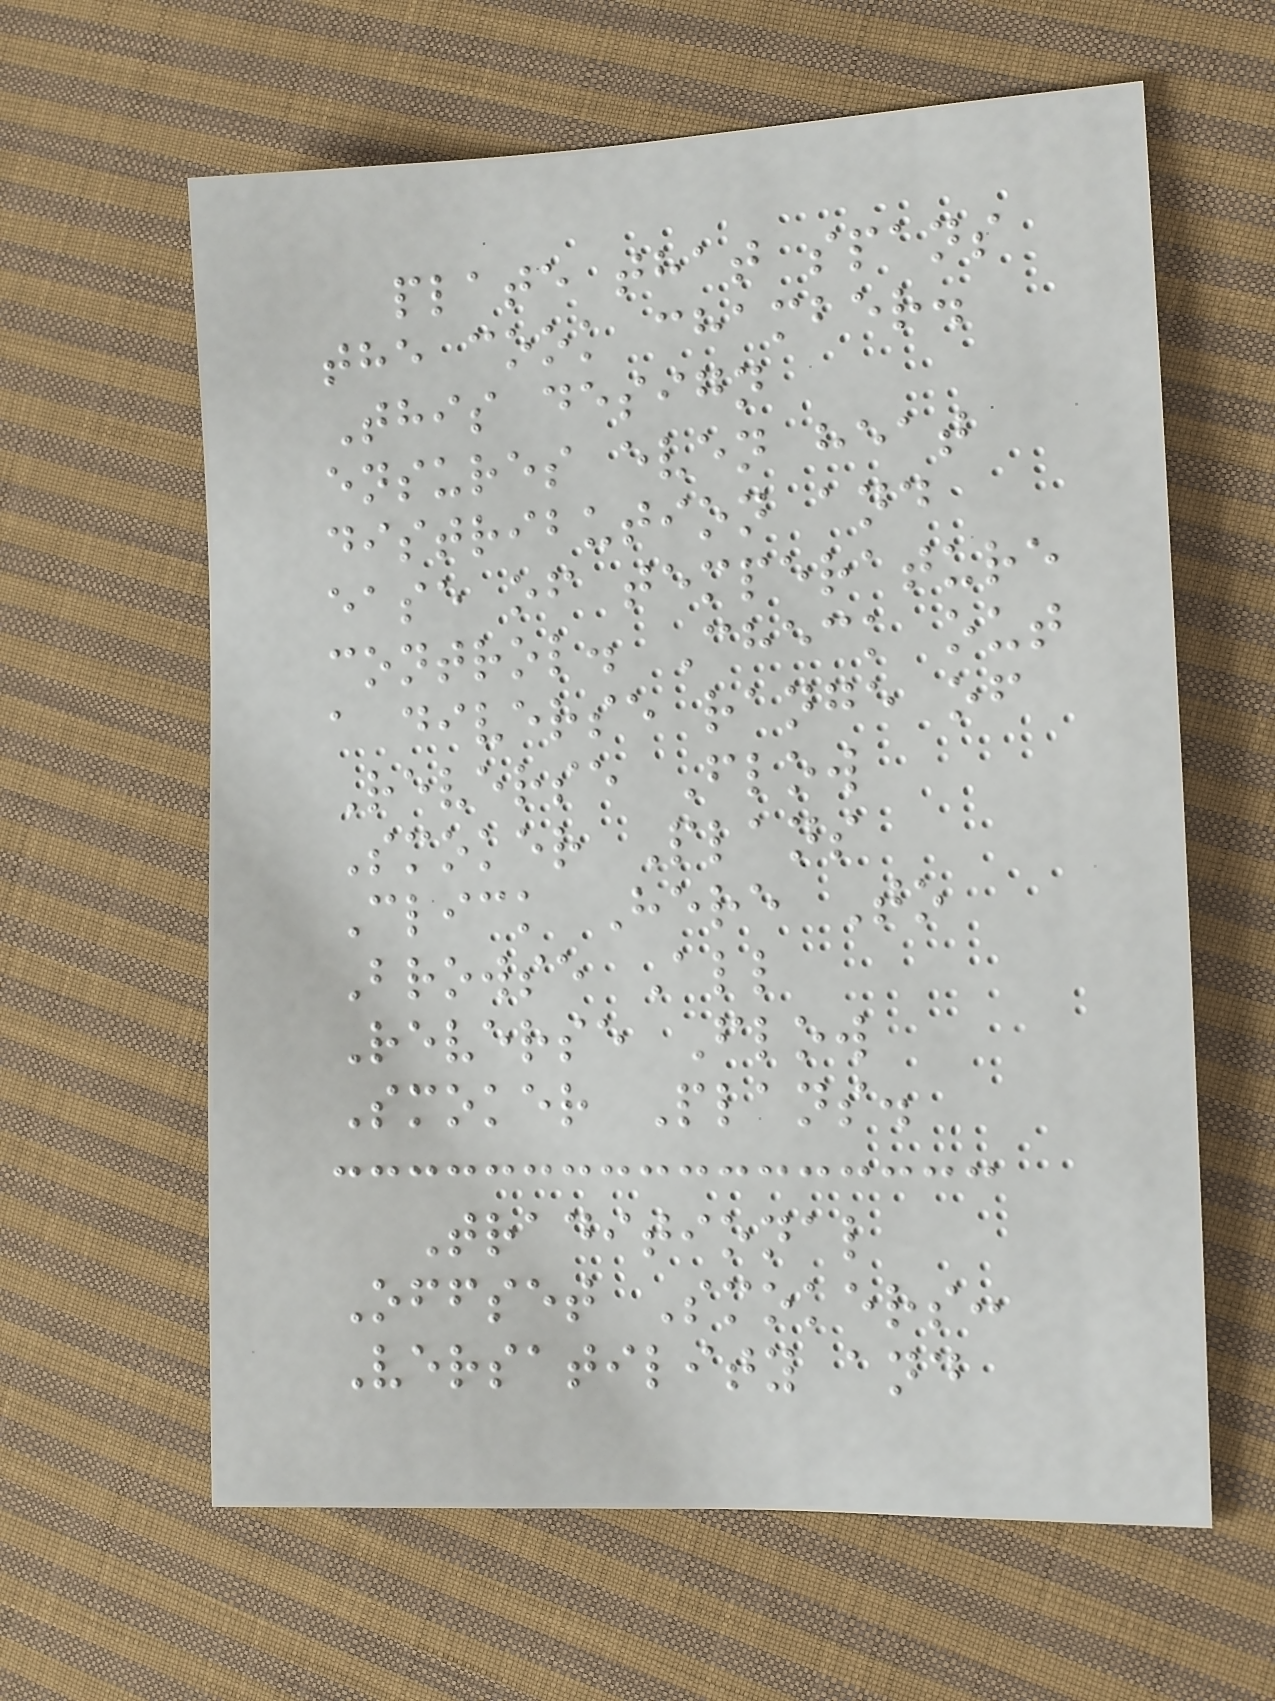plate that spans
the cook chamber.
This design
ensures even heat
distribution and
ease of temperature
control. Check out
a diverse range of
Reverse Flow
Smoker Plans
Click Here To
Browse All
Reverse Flow
Smoker Plans.
Traditional
Offset Smokers:
Versatility and
